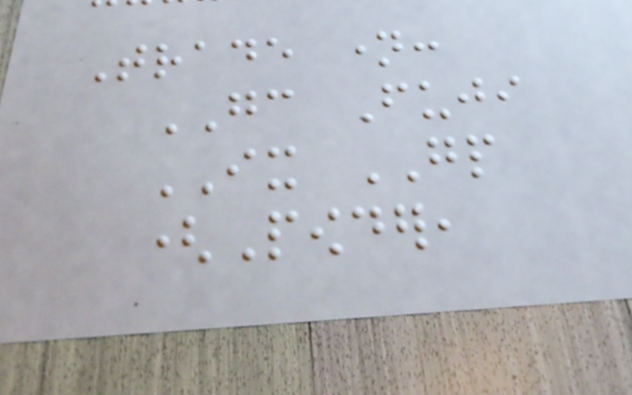Trade name:
GC Fuji
IX GP
(Powder,
